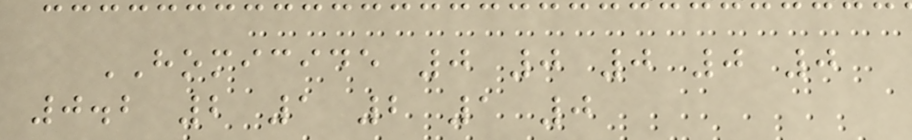HOMICIDE 0 0 0 0 0
0.2 2 1 2 1 0
